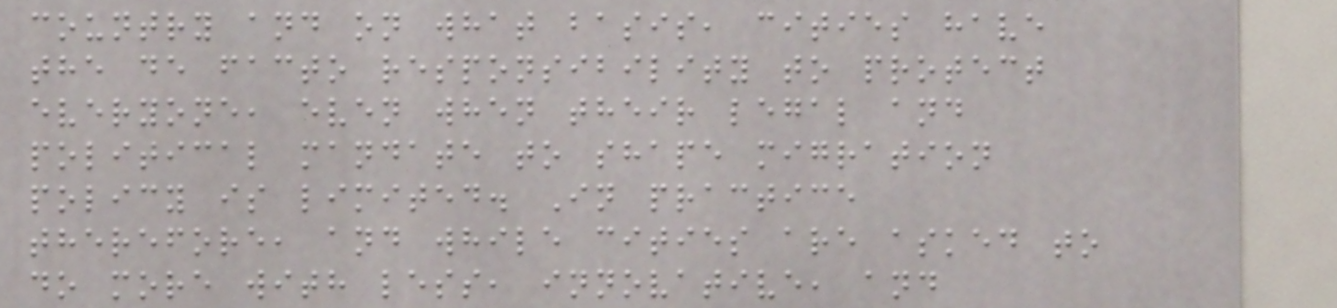country and on what basis, cities have
the de facto responsibility to protect
everyone, even when their legal and
political mandate to shape migration
policy is limited. In practice
therefore, and while cities are asked to
do more with less, innovative, and
